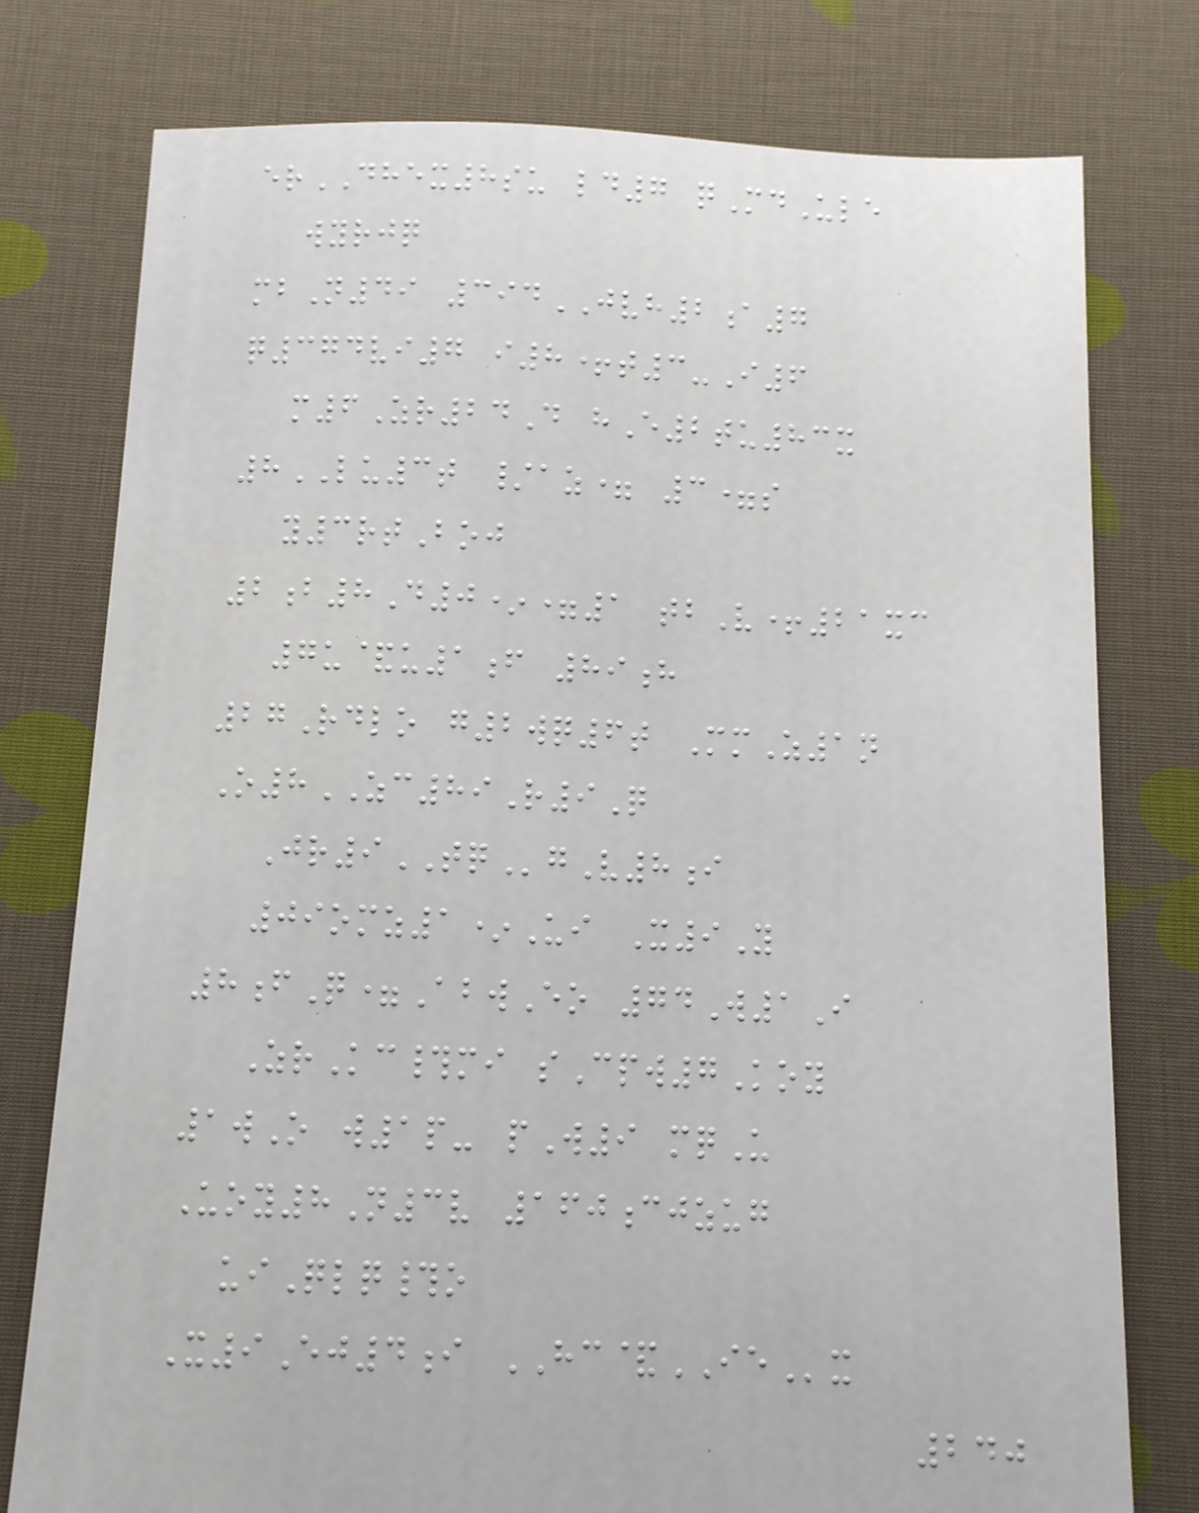erDHEX8su ld7 qMdUle
wyrjq
mbN49 394JVH2a7
q374vi7 i8+t3-I6
m6Zr24D hE2tu83x
8LU3t /az= 3=s
y3rtBoj
2b8D0*=1 tbV+21xc
7u&u1f 89h
27Rdlo g2wq6t MmZ1n
O8ZC89R9Q
Jr9TQgV8i
09omz1*Ui X9Y
8fQ=AbwEo 74W1I
ZrKc#mi sCpw7Koy
1wO w1p- pW9 mqU
Uoy8N3v 160cjzug
uiQlq#o
X9Ej4i HC&IEx
240
